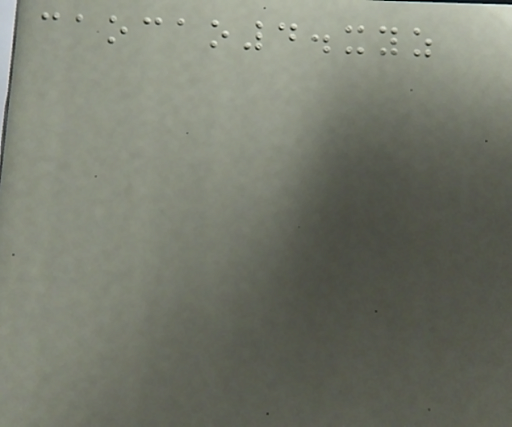caocao4.xyz
